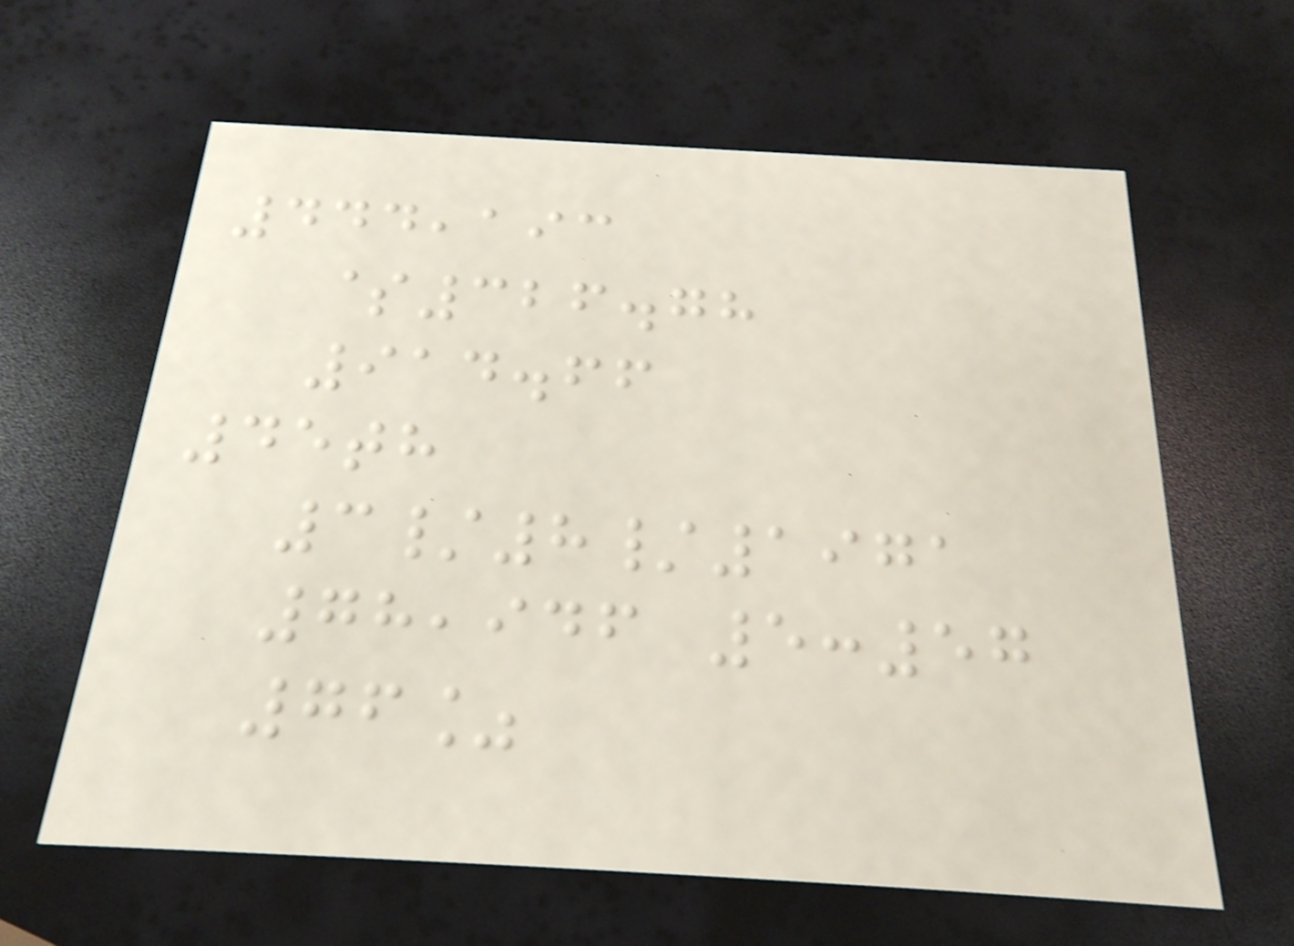444,193
$326.78
914.66
45th
3/8/1971
78,946 5:57
76%
